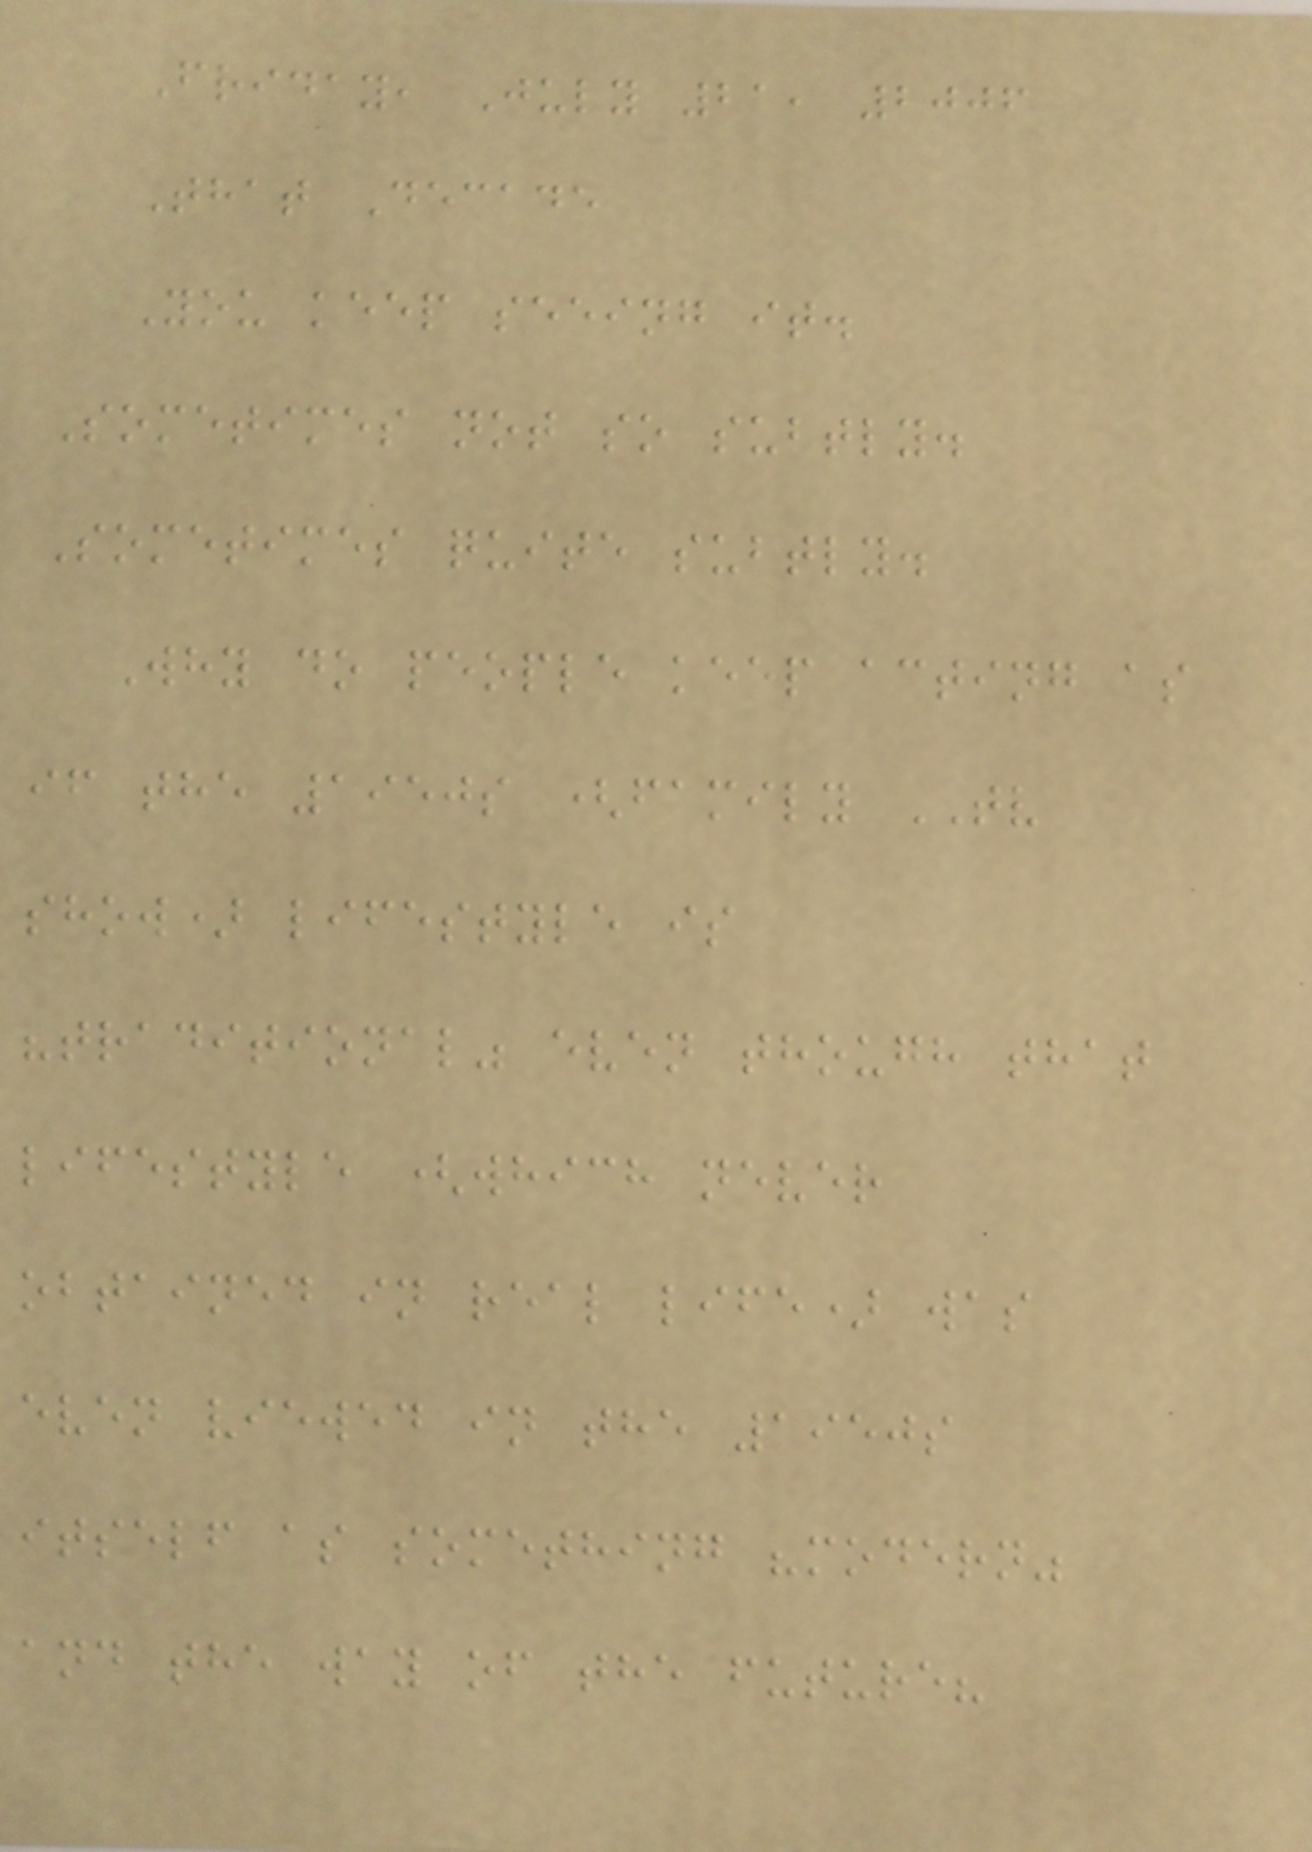Friday, July 21, 2006
That Decade
You keep seeing it.
Sometimes not so subtly.
Sometimes quite subtly.
Why do people keep acting as
if the 1950s (family TV
show) lifestyle is
"traditional" even though that
lifestyle (which never
obtained in real life) was
even viewed in the 1950s
itself as something "modern"
and the way of the future?
